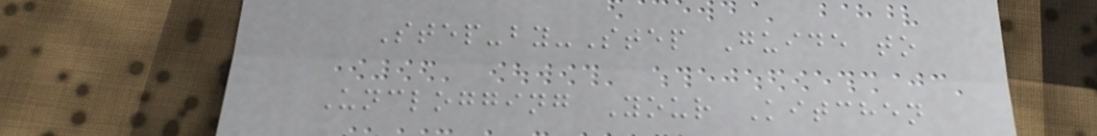Step-by-Step Guide to
Unclogging Your Kitchen
